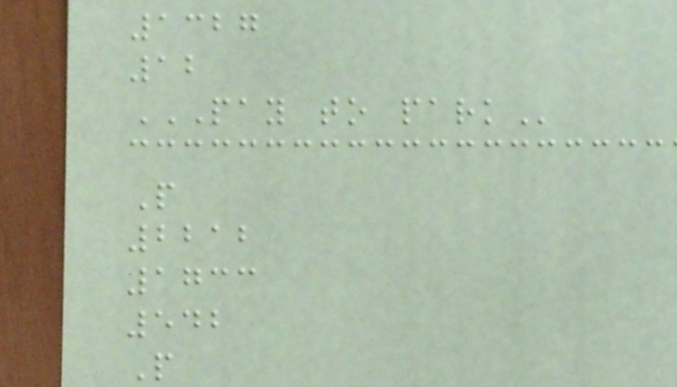1327
12
PAY TO PARK
P
2212
1733
542
P
